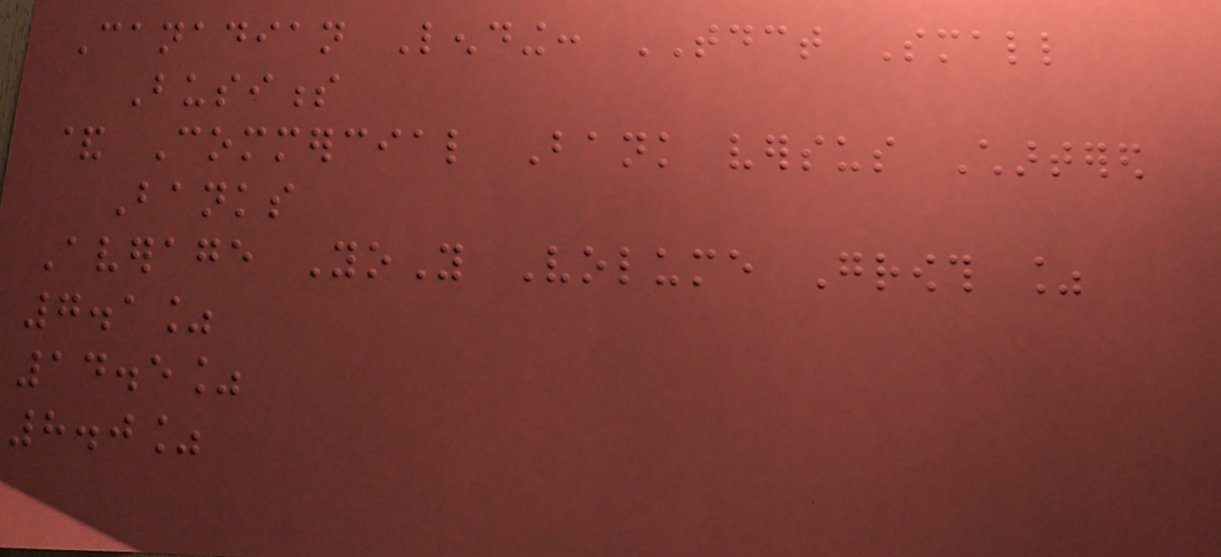Canadian Lending: TDCT Small
Business
& Commercial Bank versus Chartered
Banks
Average YoY Volume Growth %
7.1%
14.5%
8.0%
